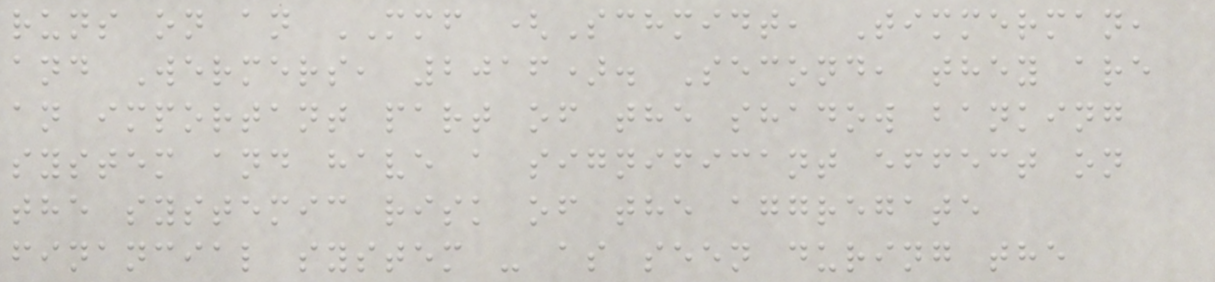runs on an MMF (Schmidt, Timmerman,
and Wermers, 2016). Second, they are
an important part of the shadow banking
system and have a significant effect on
the systemic risk of the aggregate
financial system - as seen during the
